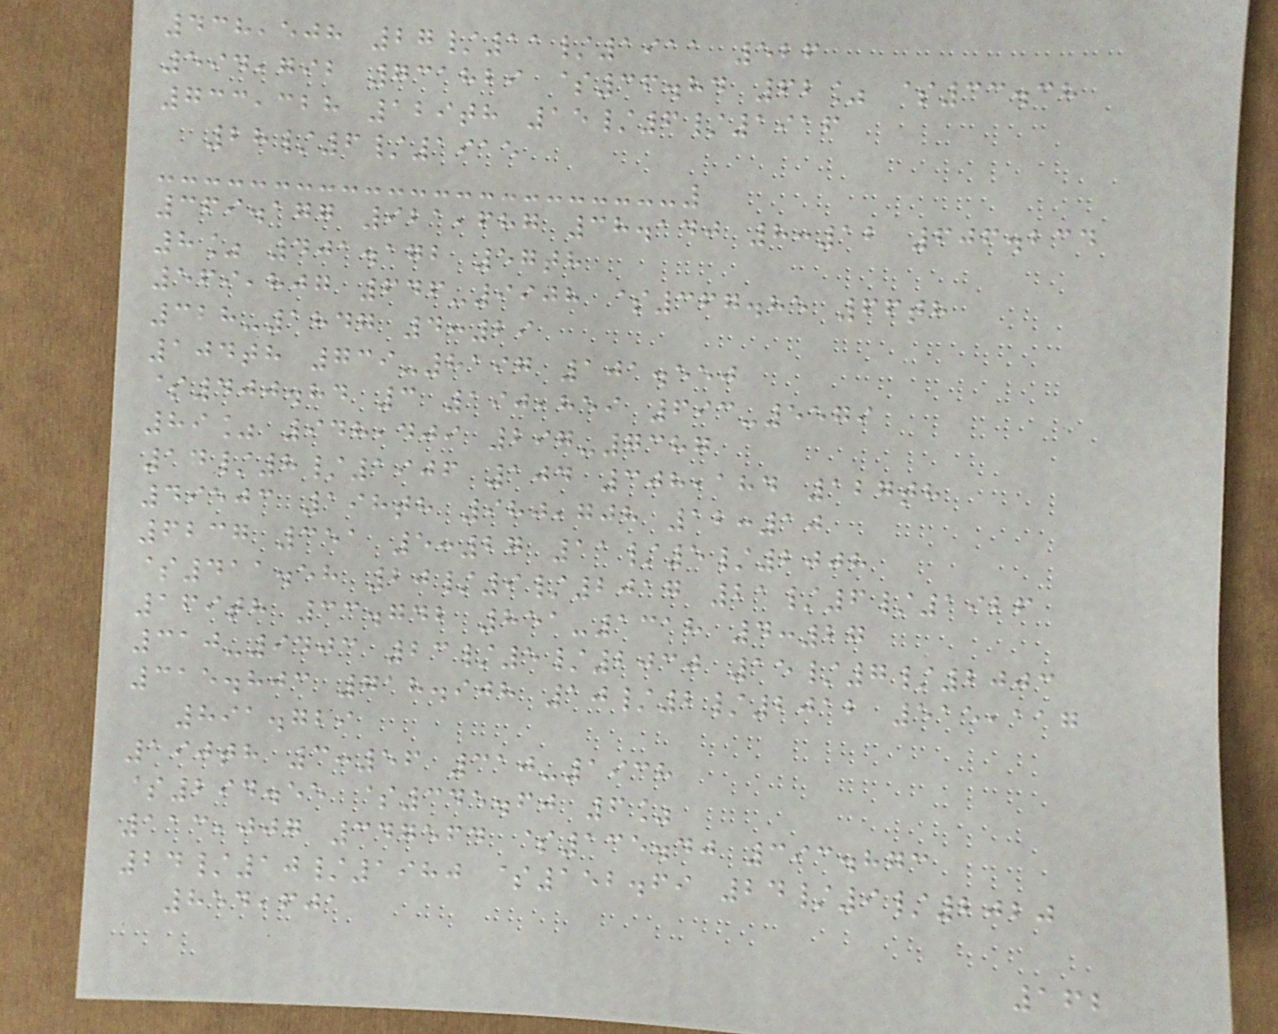438,508 27/11/1911 526
594,792 731829 $36.84 62% $33.38
733,328 129th 15/6/1916
28/6/1915
369.177 921,687 38.140 8:12 606.234
8% 401.172 57th
569,807 646-9908 $367.85 66th
328-1847 4:29
104th 739-8197 101.550
$400.84 3 190,859 693-5579
89% 948,409 297-7387
14/8/1906 104 308,184 127th
49503 198th 980,708 12:10
6237 351 5:27 11/5/2008
$411.58 20/9/2017 21/6/1926
169th 33.742 851-1318 4:27
310-9403 23/5/2030 15/7/2003
315.803 718.908 10/2/2012 515,117
891.729
190th 3:56 310-1938
$294.55 $345.60 6%
113,007 347564 $135.40 393.873
24/10/1980 $152.69 24/9/2020
854,601
162
